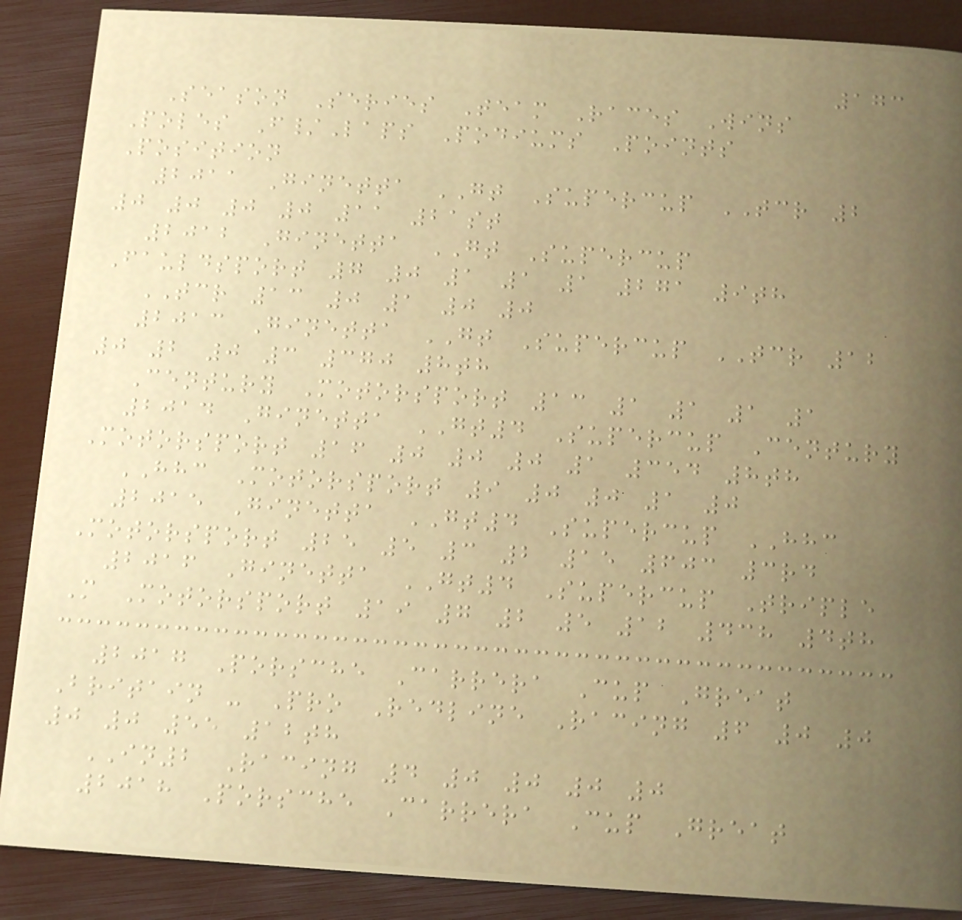173
Season Series Team Races Wins
Poles F/Laps Podiums Points
Position
2011 Ginetta GT Supercup TCR 2
0 0 0 0 11 21st
2012 Ginetta GT Supercup
Fauldsport 7 0 1 1 1 271 9th
TCR 13 0 1 0 0
2013 Ginetta GT Supercup TCR 12
0 2 0 3 370 8th
Century Motorsport 13 1 1 1 1
2014 Ginetta GT4 Supercup Century
Motorsport 16 0 0 0 1 354 8th
HHC Motorsport 9 0 0 1 0
2015 Ginetta GT4 Supercup HHC
Motorsport 25 5 3 2 15 603 3rd
2016 Ginetta GT4 Supercup Triple
M Motorsport 19 7 2 5 12 438 4th
2017 Porsche Carrera Cup Great
Britain - Pro Redline Racing 6 0 0
0 0 55 12th
IN2 Racing 4 0 0 0 0
2018 Porsche Carrera Cup Great
